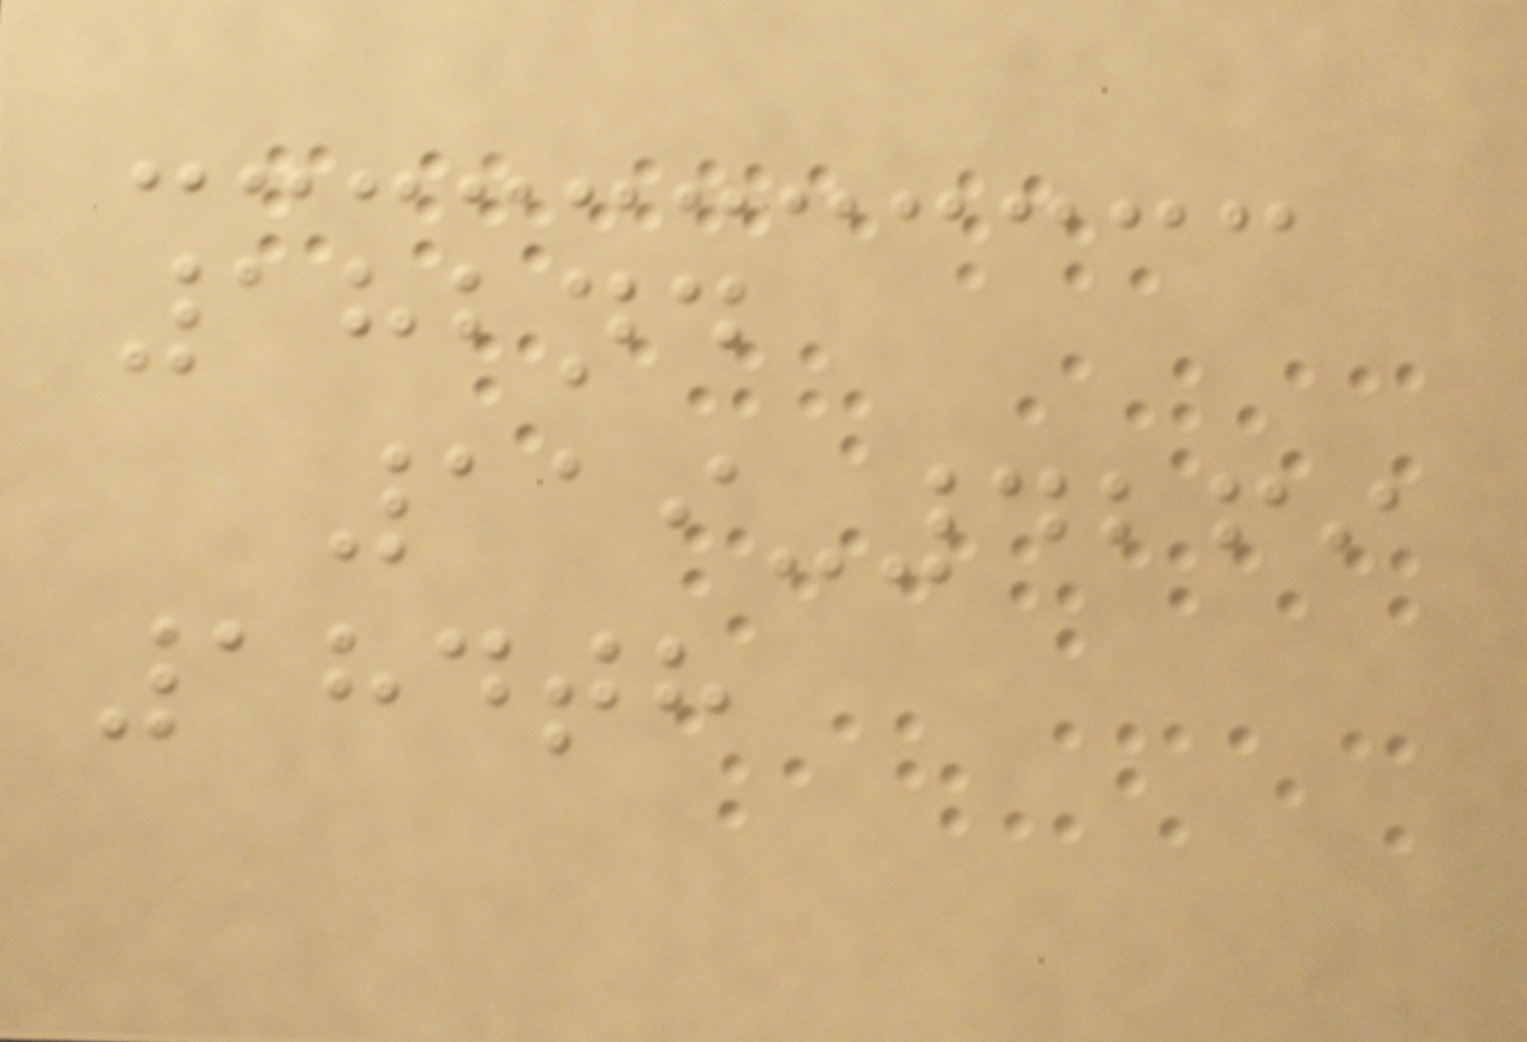182nd
119-4269
184th
